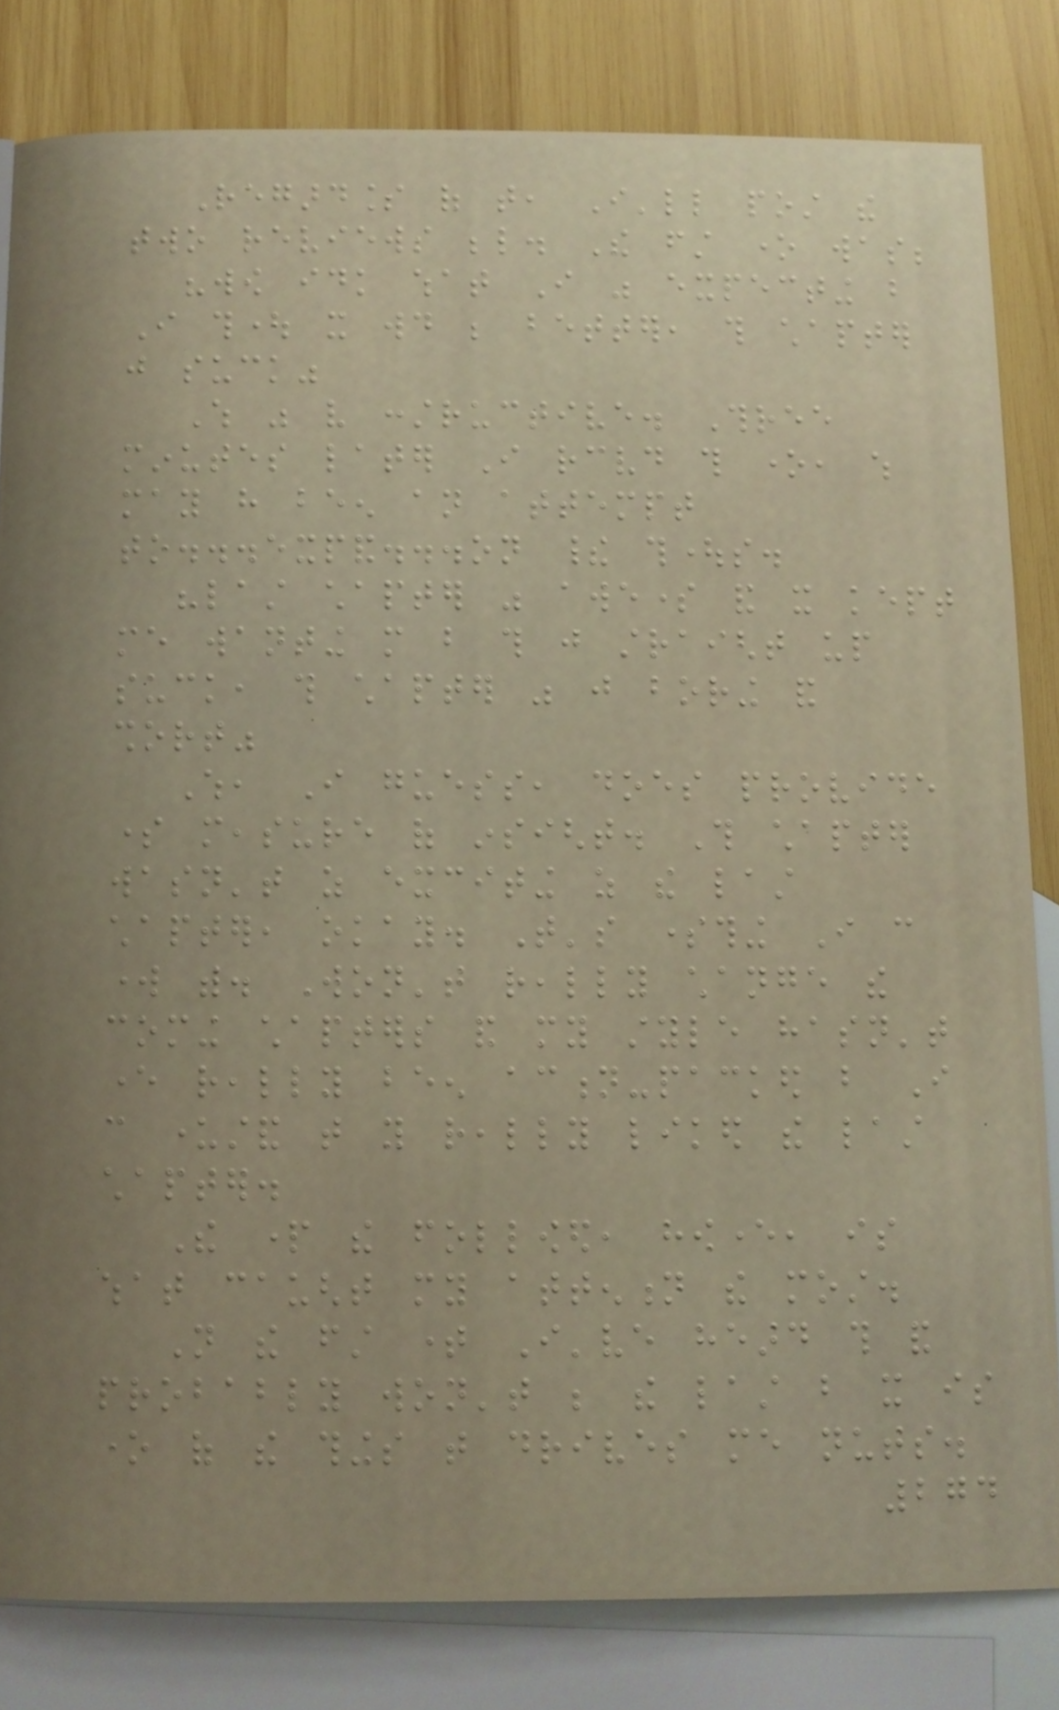Regardless of that, I'll post the
two reviews below. The first one was;
"wow idk what I was expecting but
I thought it would be better, this chapter
just suck"
Which was very constructive. Three
minutes later I received this one, which
may have been an attempt
to...expand...on their thoughts.
"last chapter was awesome and it kept
me wanting more but this just straight up
suck, this chapter was just boring and
short"
Which, I guess, does provide
some measure of insight. This chapter
wasn't as exciting as the last
chapter, okay. That's something I can
work with. Won't really change the
coming chapters and my style hasn't
ever really been action-packed but I
can understand that you really liked the last
chapter.
The part the followed, however, is
what caught my attention the most.
Not the first time I've heard this and
probably won't be the last but it is
one of the things that drives me nuts.
274
